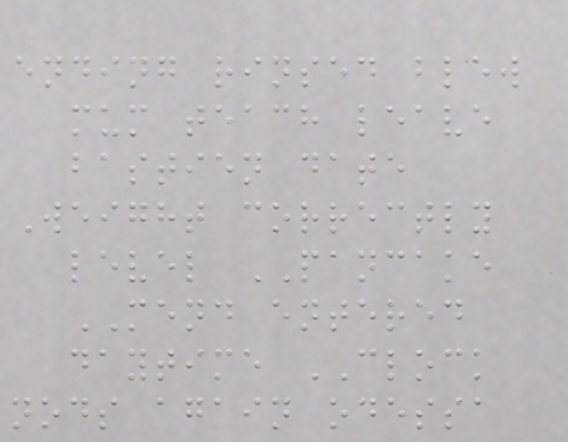ending rinsed blew
mum teach leave
bastien date
Weight correctly
level PANCAKE
MEND entered
daytime CLOCK
nods again odessa
